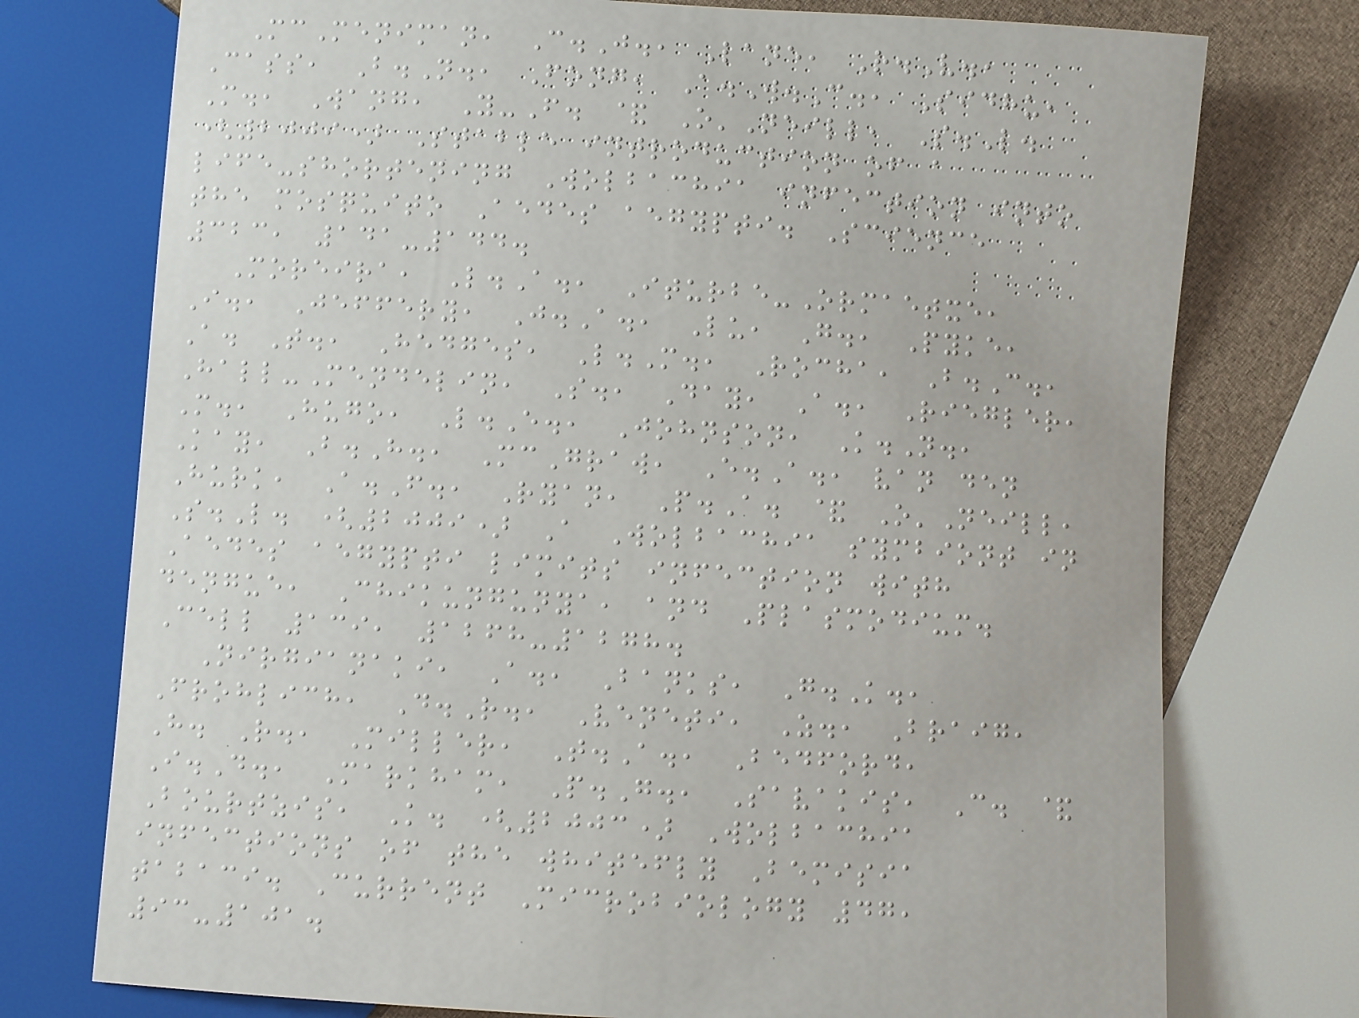McMeniman, C.J., Lane, R.V.,
Cass, B.N., Fong, A.W.C., Sidhu,
M., Wang, Y-F. & O'Neill, S.L.
(2009) Stable introduction of a
life-shortening Wolbachia infection into
the mosquito Aedes aegypti. Science
323, 141-144.
Moreira, L.A., Iturbe-Ormaetxe,
I., Jeffery, J.A., Lu, G., Pyke,
A. T., Hedges, L.M., Rocha, B.C.,
Hall-Mendelin, S., Day, A., Riegler,
M., Hugo, L.E., Johnson, K.N.,
Kay, B.H., McGraw, E.A., van den
Hurk, A.F., Ryan, P.A. & O'Neill,
S.L. (2009) A Wolbachia symbiont in
Aedes aegypti limits infection with
dengue, Chikungunya, and Plasmodium.
Cell 139, 1268-1278.
Nirgianaki, A., Banks, G.K.,
Frohlich, D.R., Veneti, Z., Braig,
H. R., Miller, T.A., Bedford,
I.D., Markham, P.G., Savakis, C. &
Bourtzis, K. (2003) Wolbachia
infections of the whitefly Bemisia
tabaci. Current Microbiology 47,
93-101.
